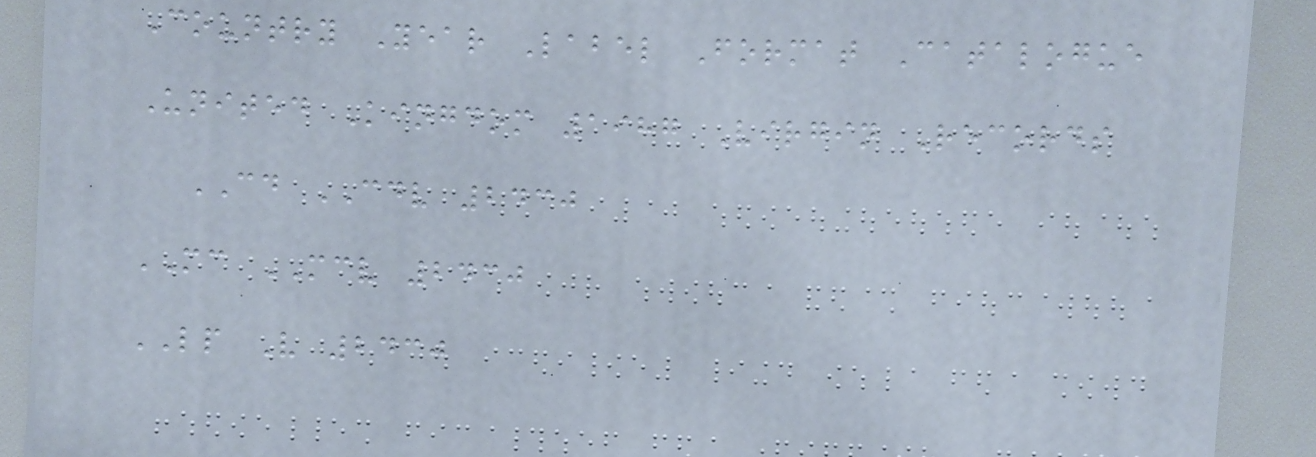Country Year Label Format Catalogue
United Kingdom 1987 Virgin Records
CD CDV 2430
MC MCV 2430
LP V 2430
